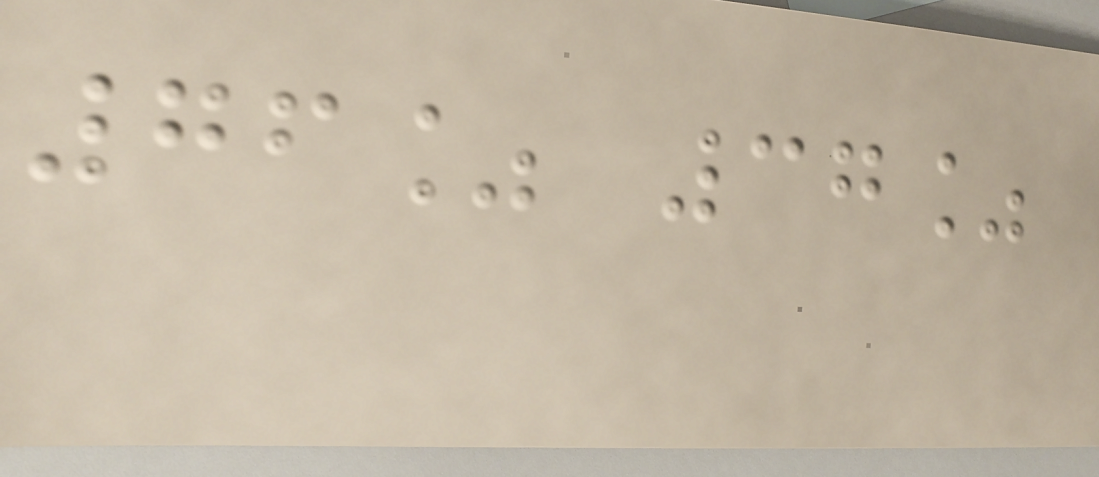76% 37%
